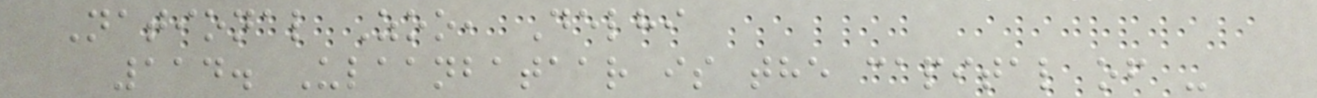National Zoo, Delhi
114. Ulaanbataar is the capital of -
